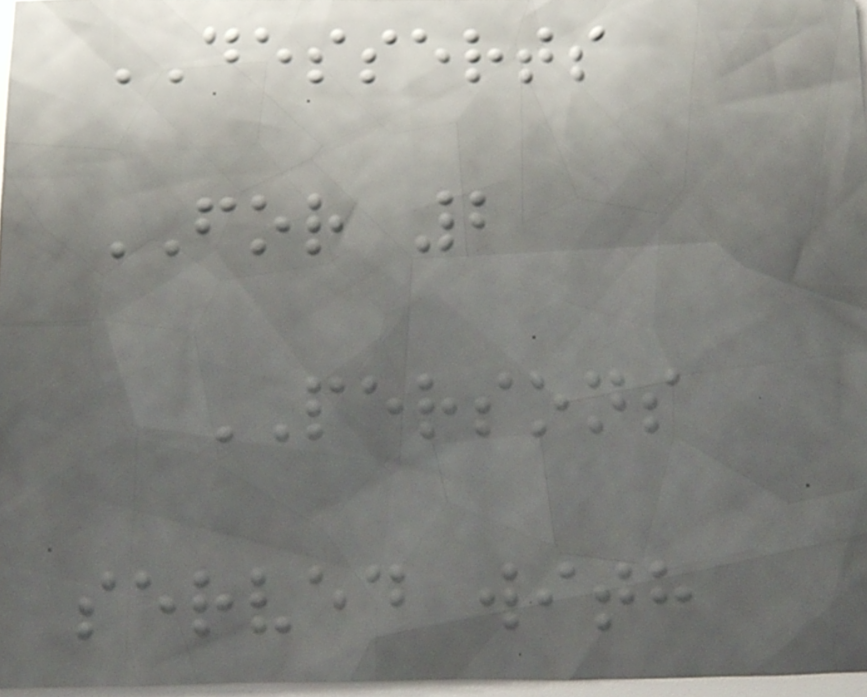DESSERTS
FOR 2
PERSONS
served with
